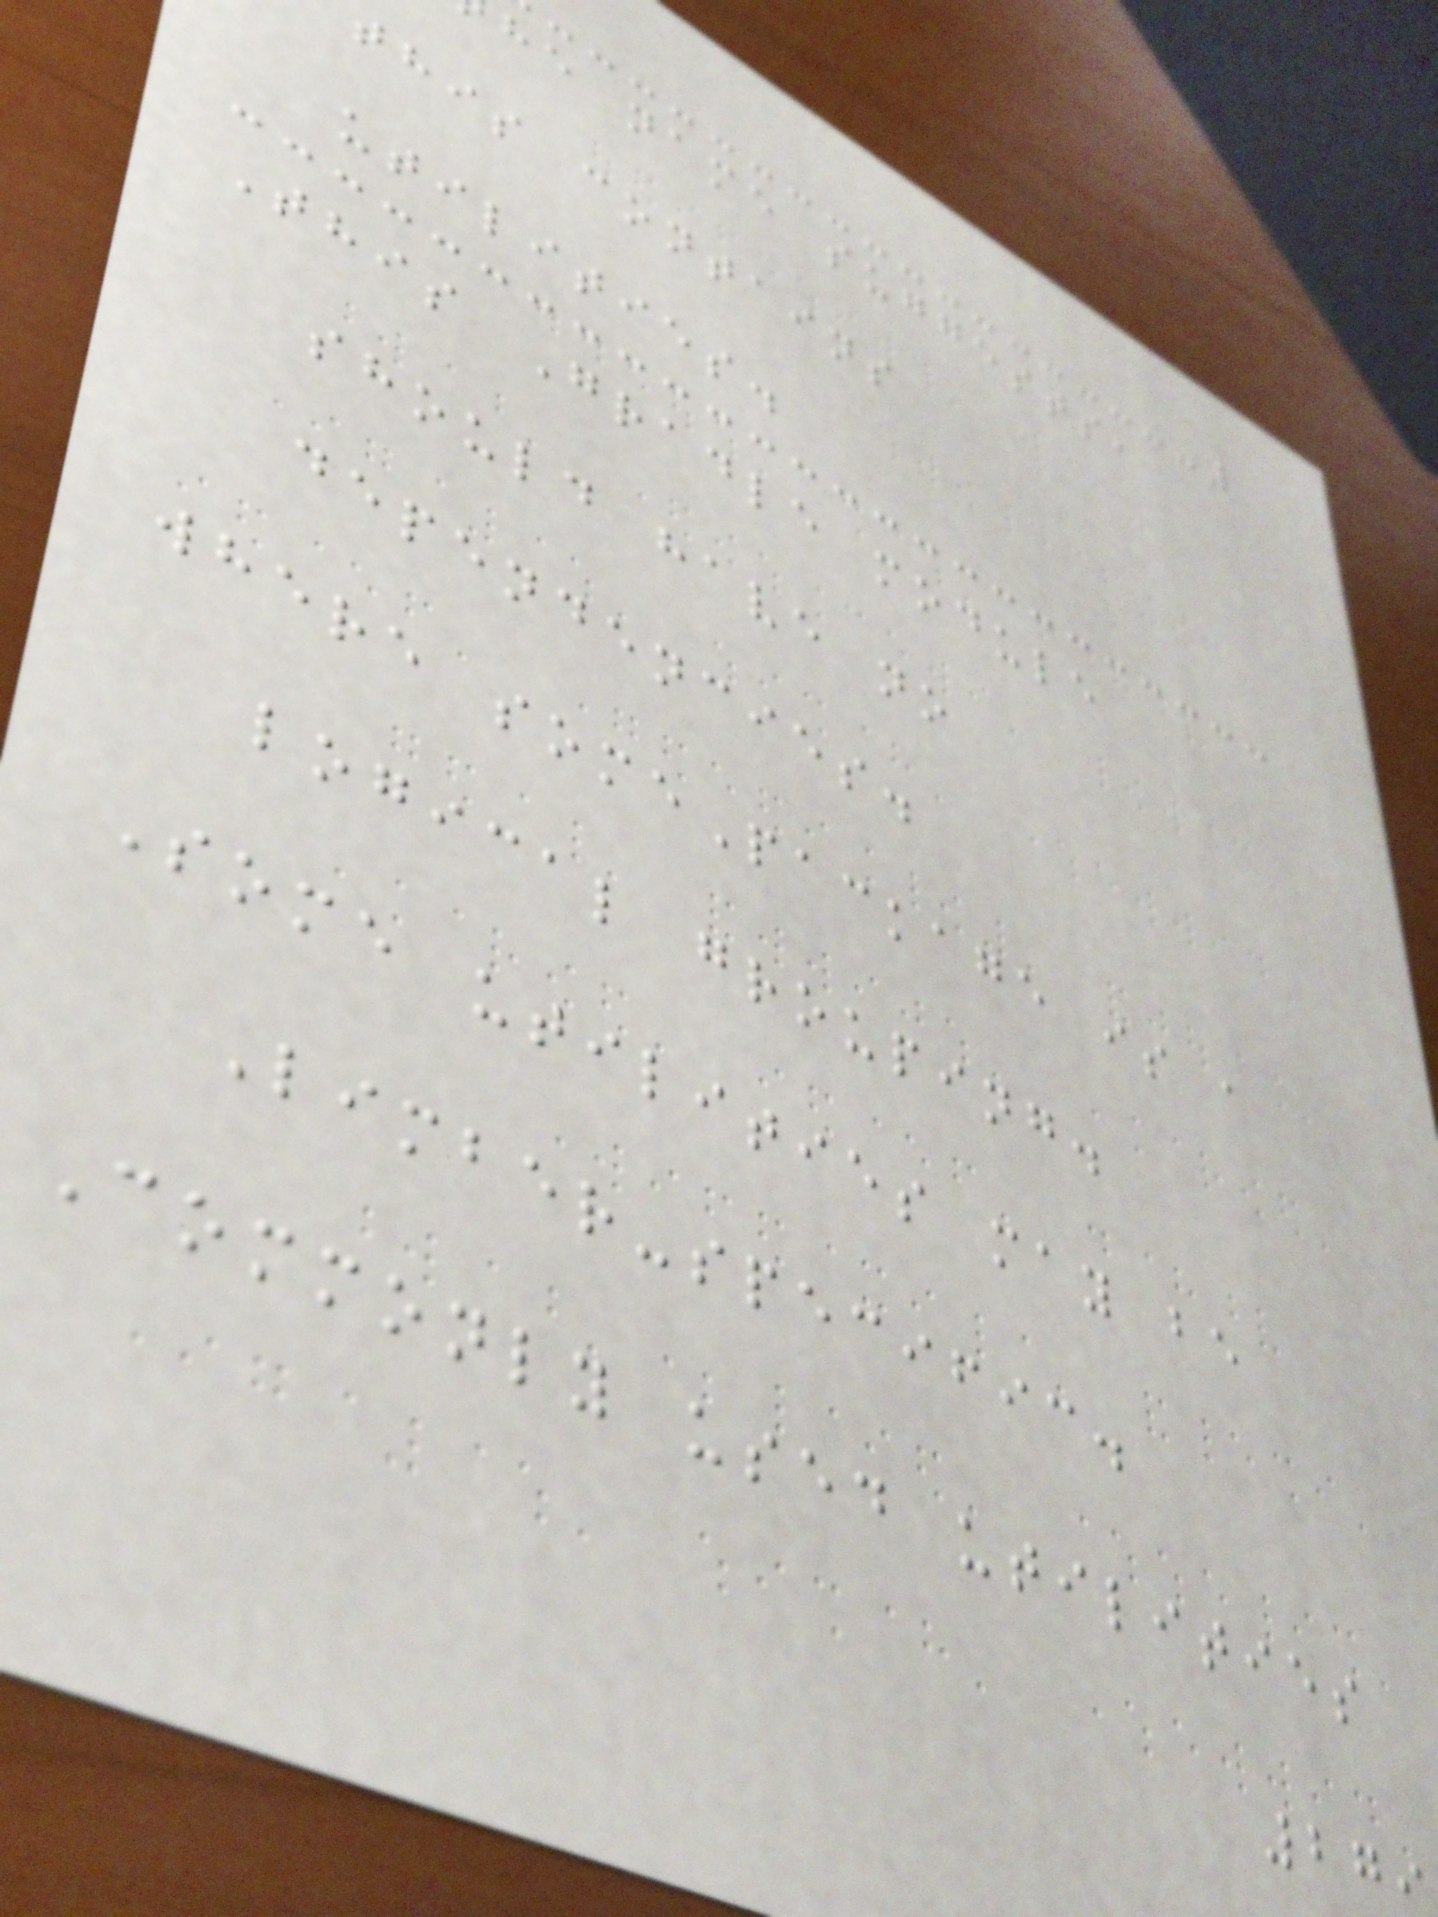he name suggests,
this contains
utilities.
This Gradle module
should have no
dependencies.
where somePackage is a
logical grouping.
Some utilities may be
Limber-specific.
Commonly used utilities
